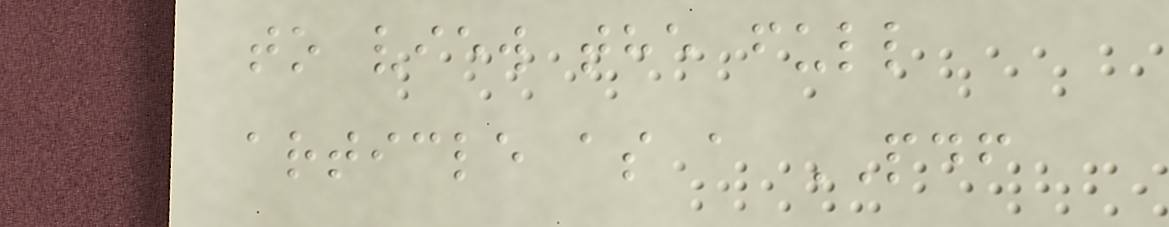to view the full
article as a PDF
